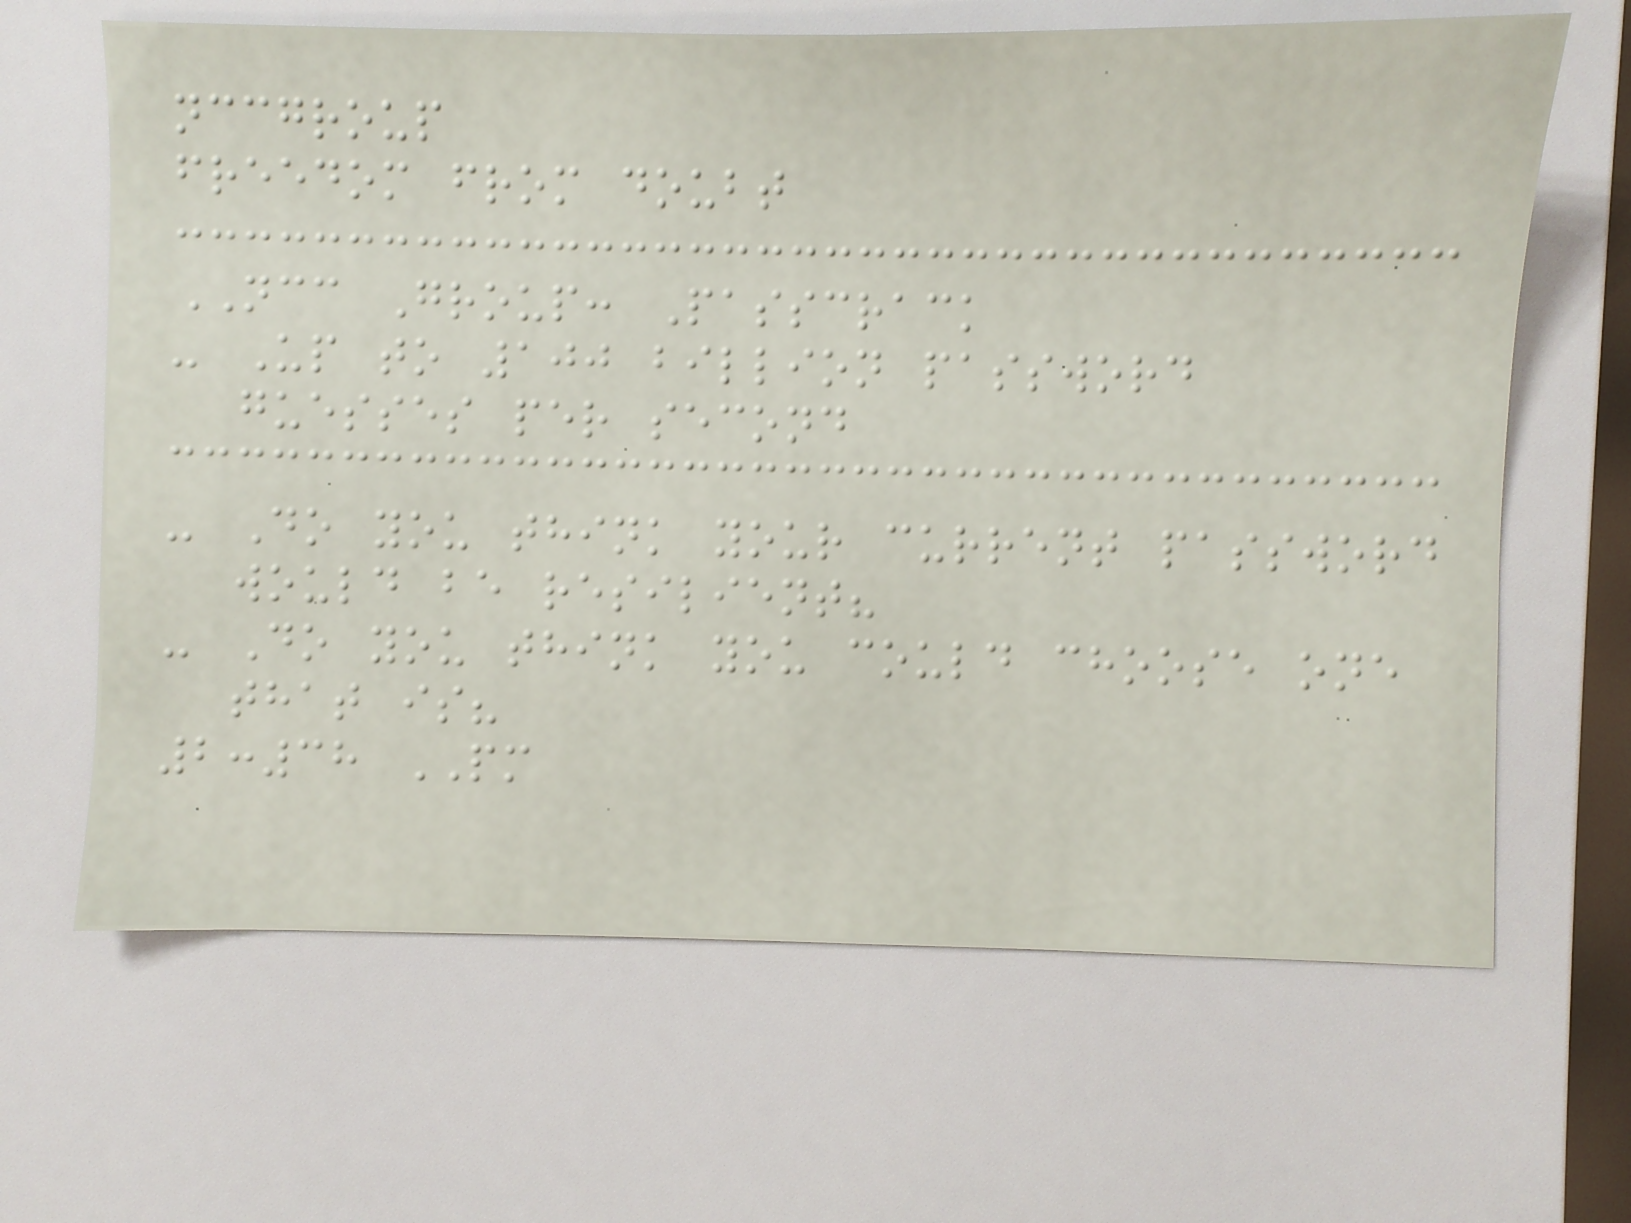nccgroup
freedom from doubt
NCC Group: Passcrack
- Up to 100 billion password
guesses per second
- Do you think your current password
would be resilient?
- Do you think you could choose one
that is?
2:38 PM
